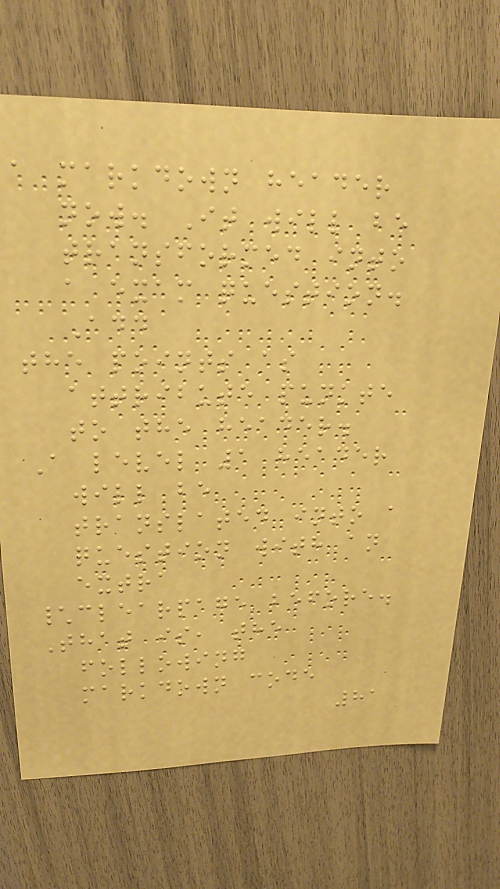a markdown header
now. It will be
transformed into
a exam question.
Add
the points as
attribute punkte
to the header.
A level 1 header
will be
translated into a
question with an
extra
\clearpage before.
That is, the
following
markdown code
81
